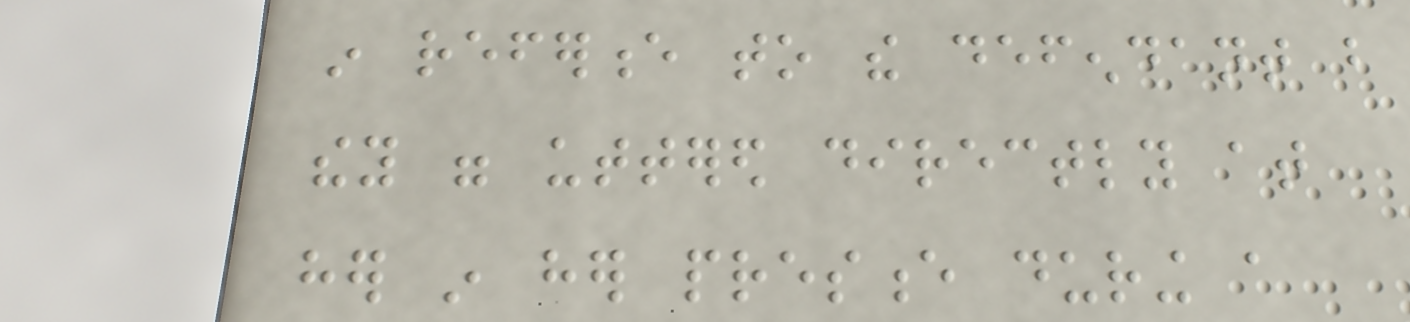in reference to the defendant but
they were uttered directly at
her in her presence during a
